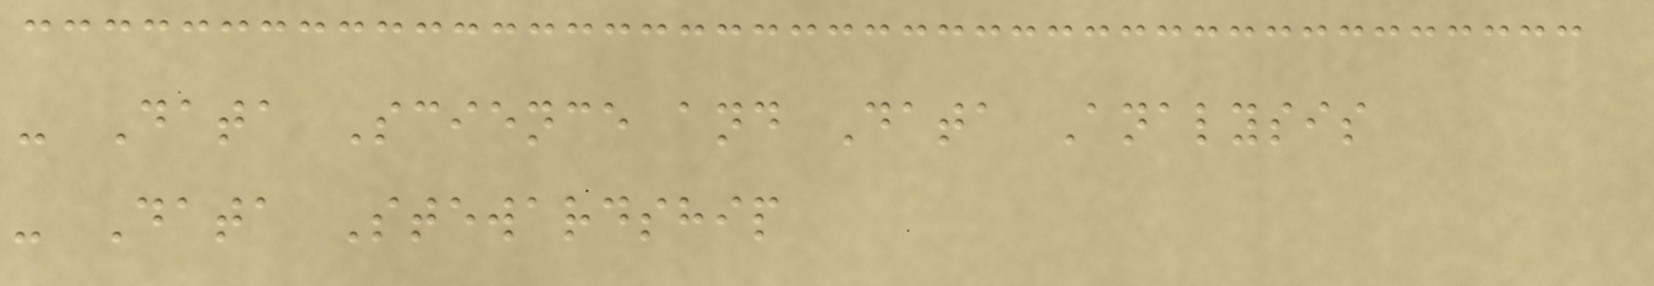- Data Science and Data Analysis
- Data Stewardship
